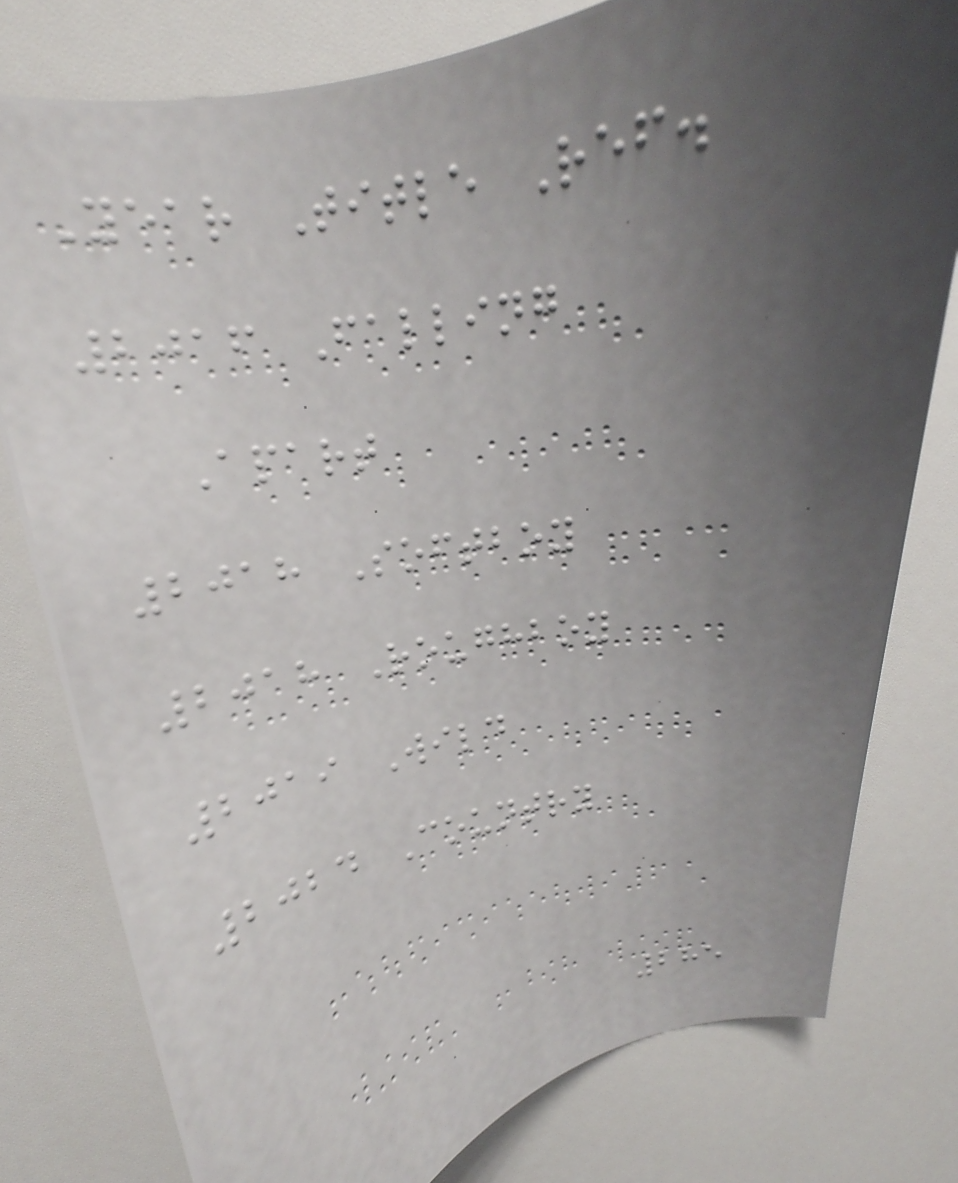Year Title Ref.
2016 Falling
Apart
2018 Softboy
2018 Roughboy
2019 Wild
2024 Country
285
